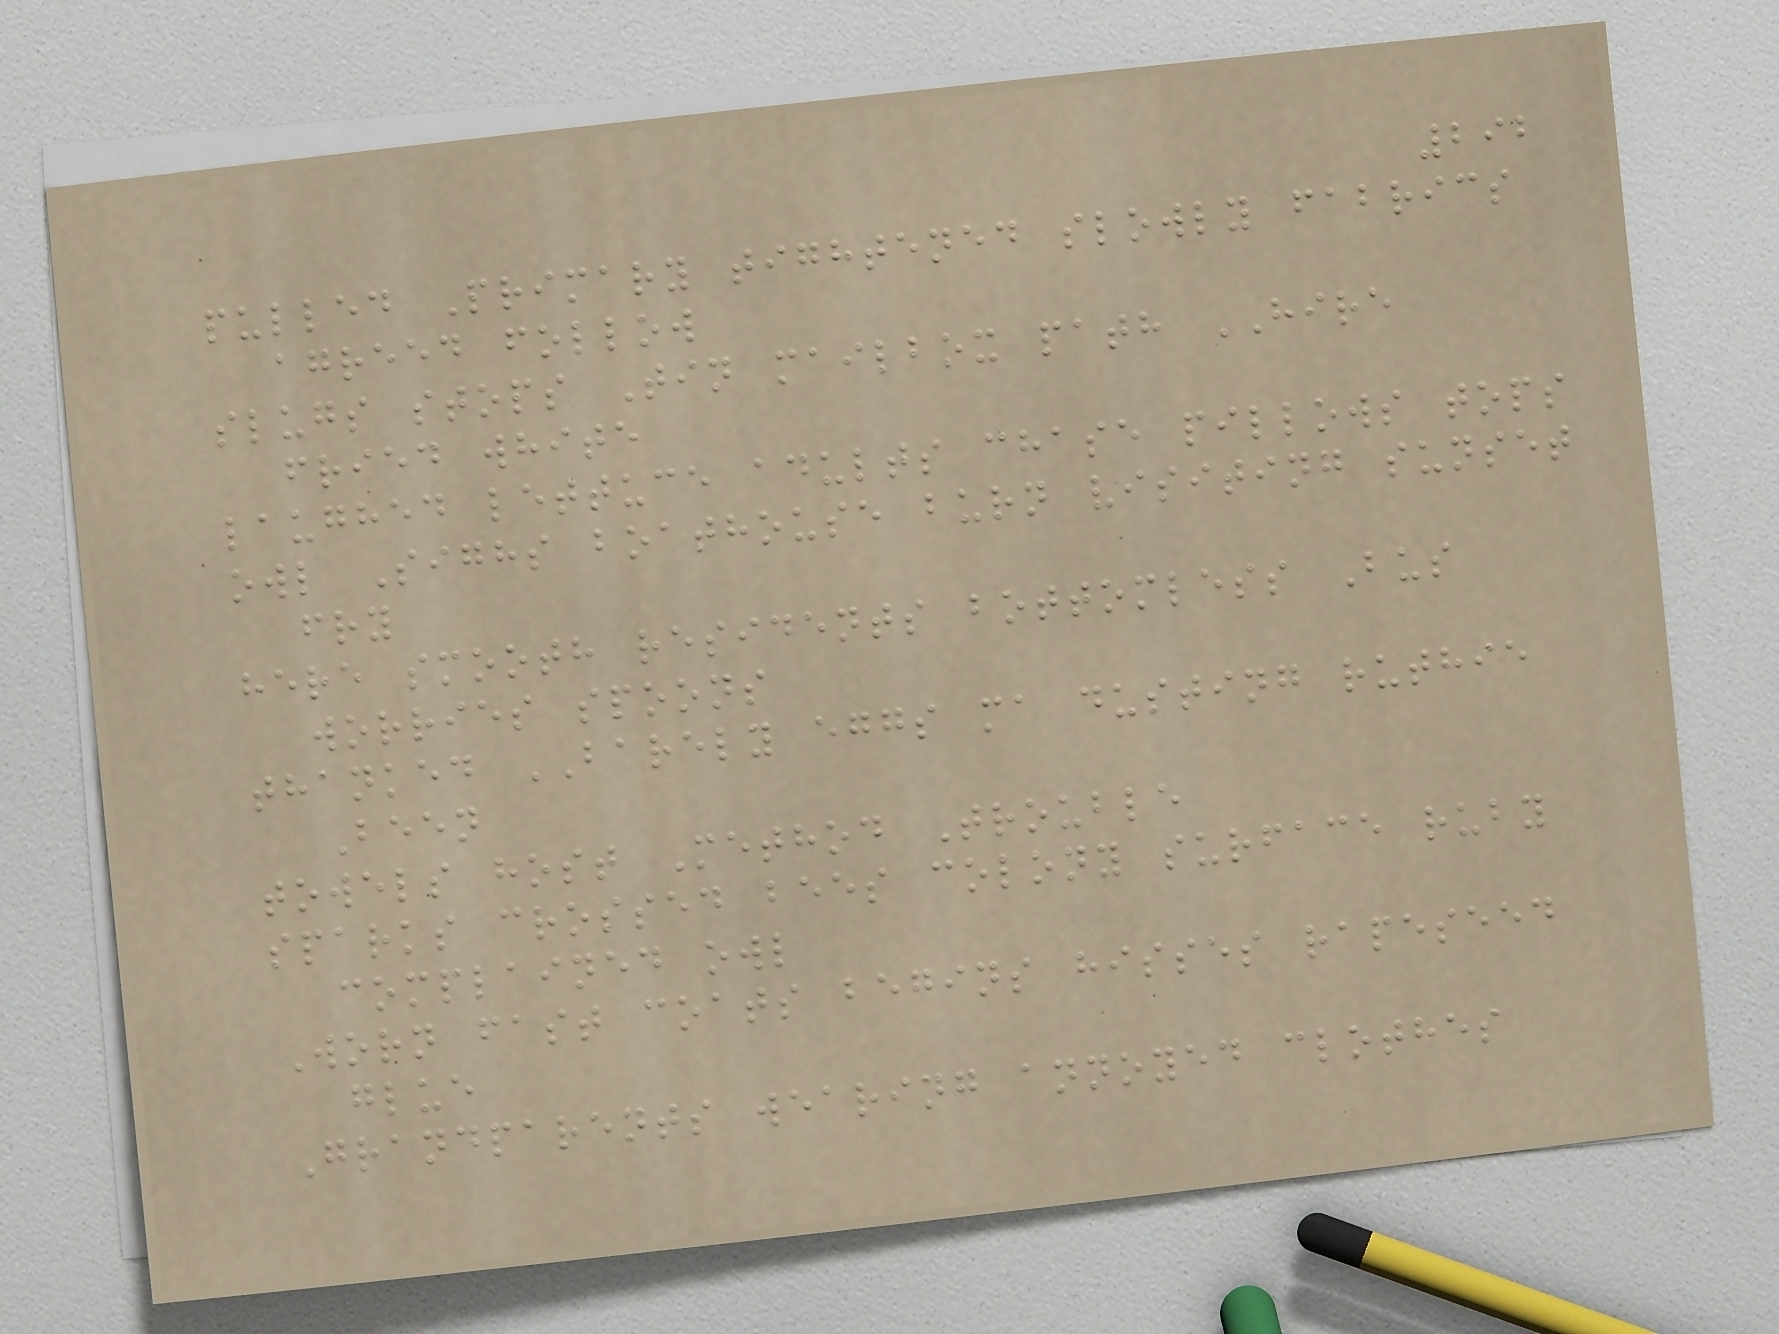292
pulled Primary tightened slowly fabrics
agreed follow
slugs stops Tin mailbox path HIRE
fried white
laughed lettuce adults chase pillows tops
owl Sighs boathouse burn visiting sunset
fry
here smooth residents bottomless Bus
worries spoons
thanked BARELY eggs ma dusting ruthie
Been
towels host Method Trouble
sparks crossed bees colony surface ruby
complained owl
Worn fast coats begins hisses rapeseed
glue
Grandparents wearing annoyed clothes
